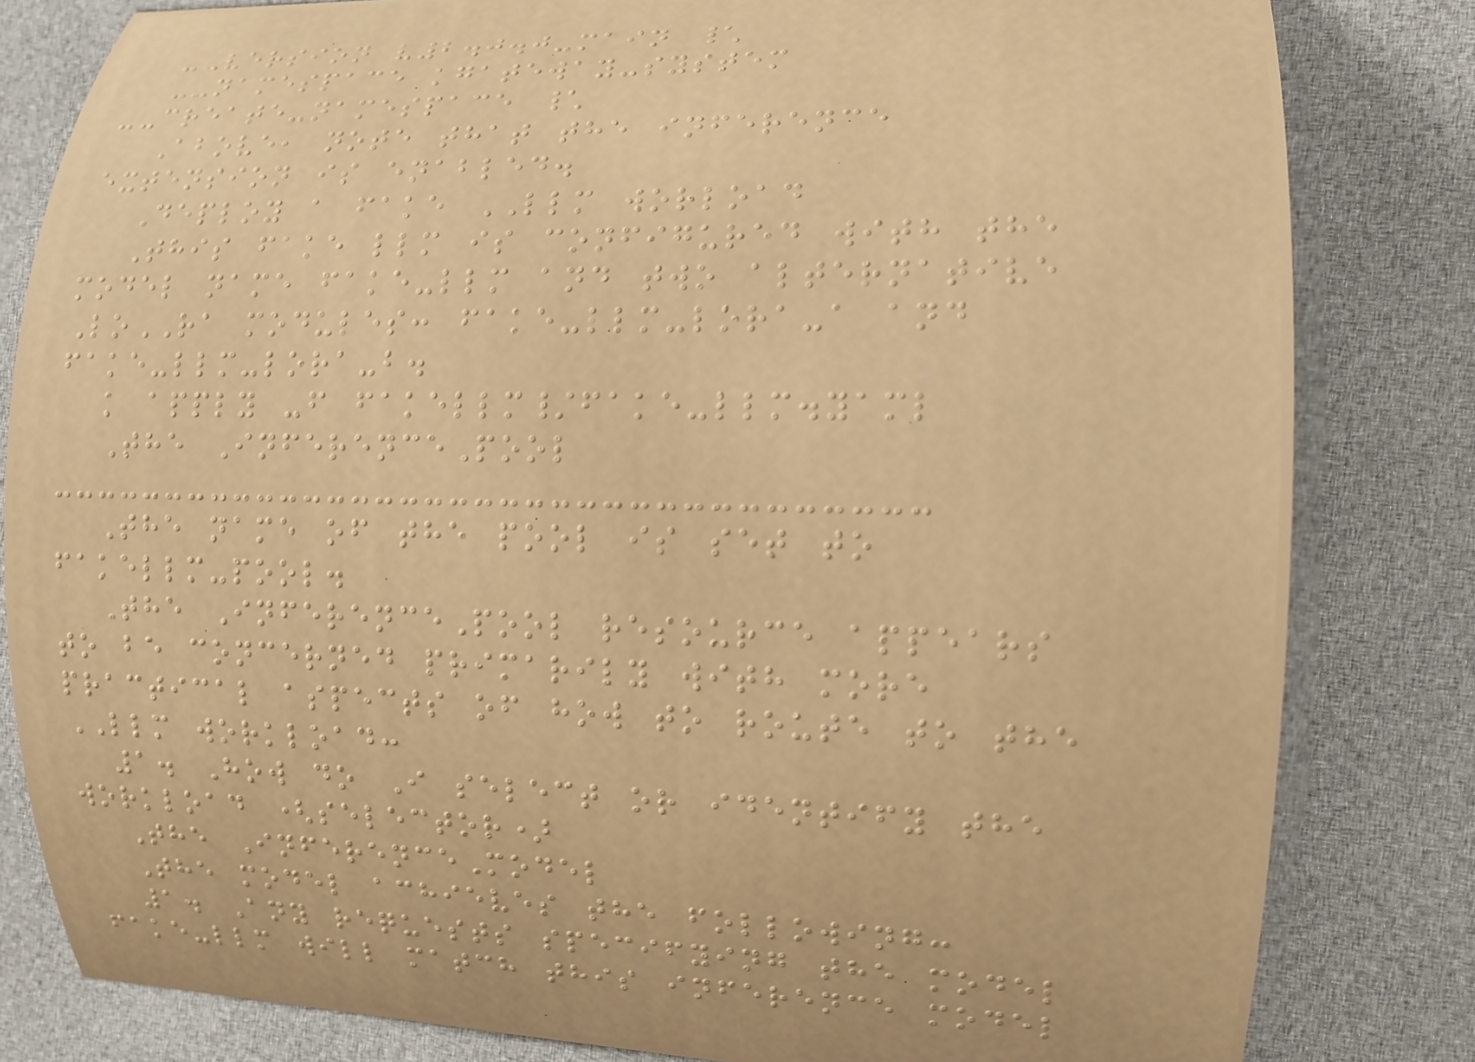--version v2.0.0-main \
--namespace kgateway-system
--create-namespace \
Above, note that the inference
extension is enabled.
Deploy a fake LLM worload
This fake llm is configured with the
model name fake-llm and two alternative
LoRA modules: fake-llm-lora-a and
fake-llm-lora-b.
k apply -f fakellm/fake-llm.yaml
The InferencePool
The name of the pool is set to
fakellm-pool.
The InferencePool resource appears
to be concerned primarily with more
practical aspects of how to route to the
LLM workload:
1. How do I select or identify the
workload (selector)
The InferenceModel
The model achieves the following:
1. Any requests specifying the model
fake-llm will match this inference model
